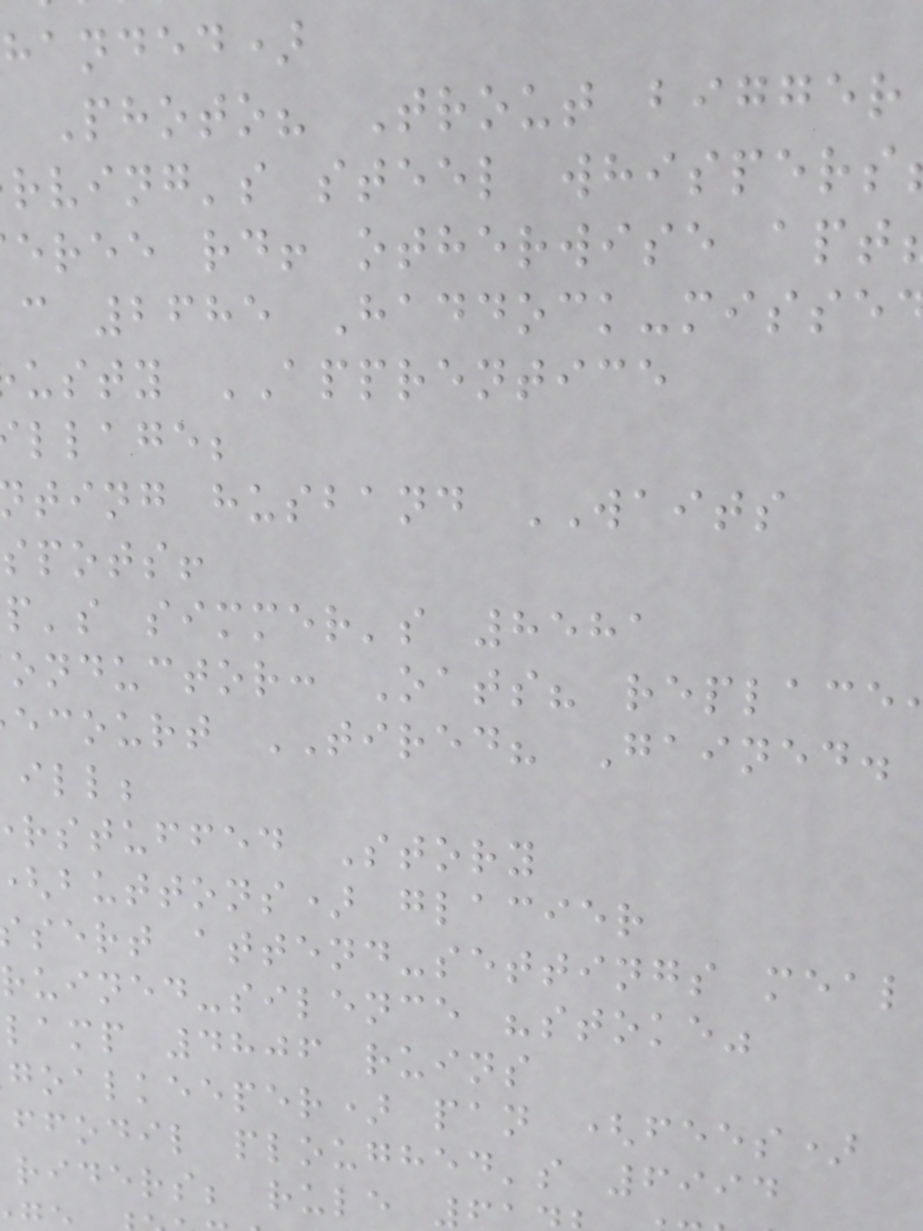handed)
Photo? Trout bigger
rving's steel whispers
eree rd! otherwise apt
c 2685 Haddock-misse
usty APPRENTICE
llage;
ting husband WAITS
spots!
p's simmer's 8581
onductor: Oats? replace
ecourt TIRED? Gained.
ill;
rstuffed Story
buttons) glacier
sert attend-settings meal
ruined-silence "stoke"
lamp 4806 ruins
goalkeeper) pan (fees)
ffodil ploughed's 6994
riders; rule
